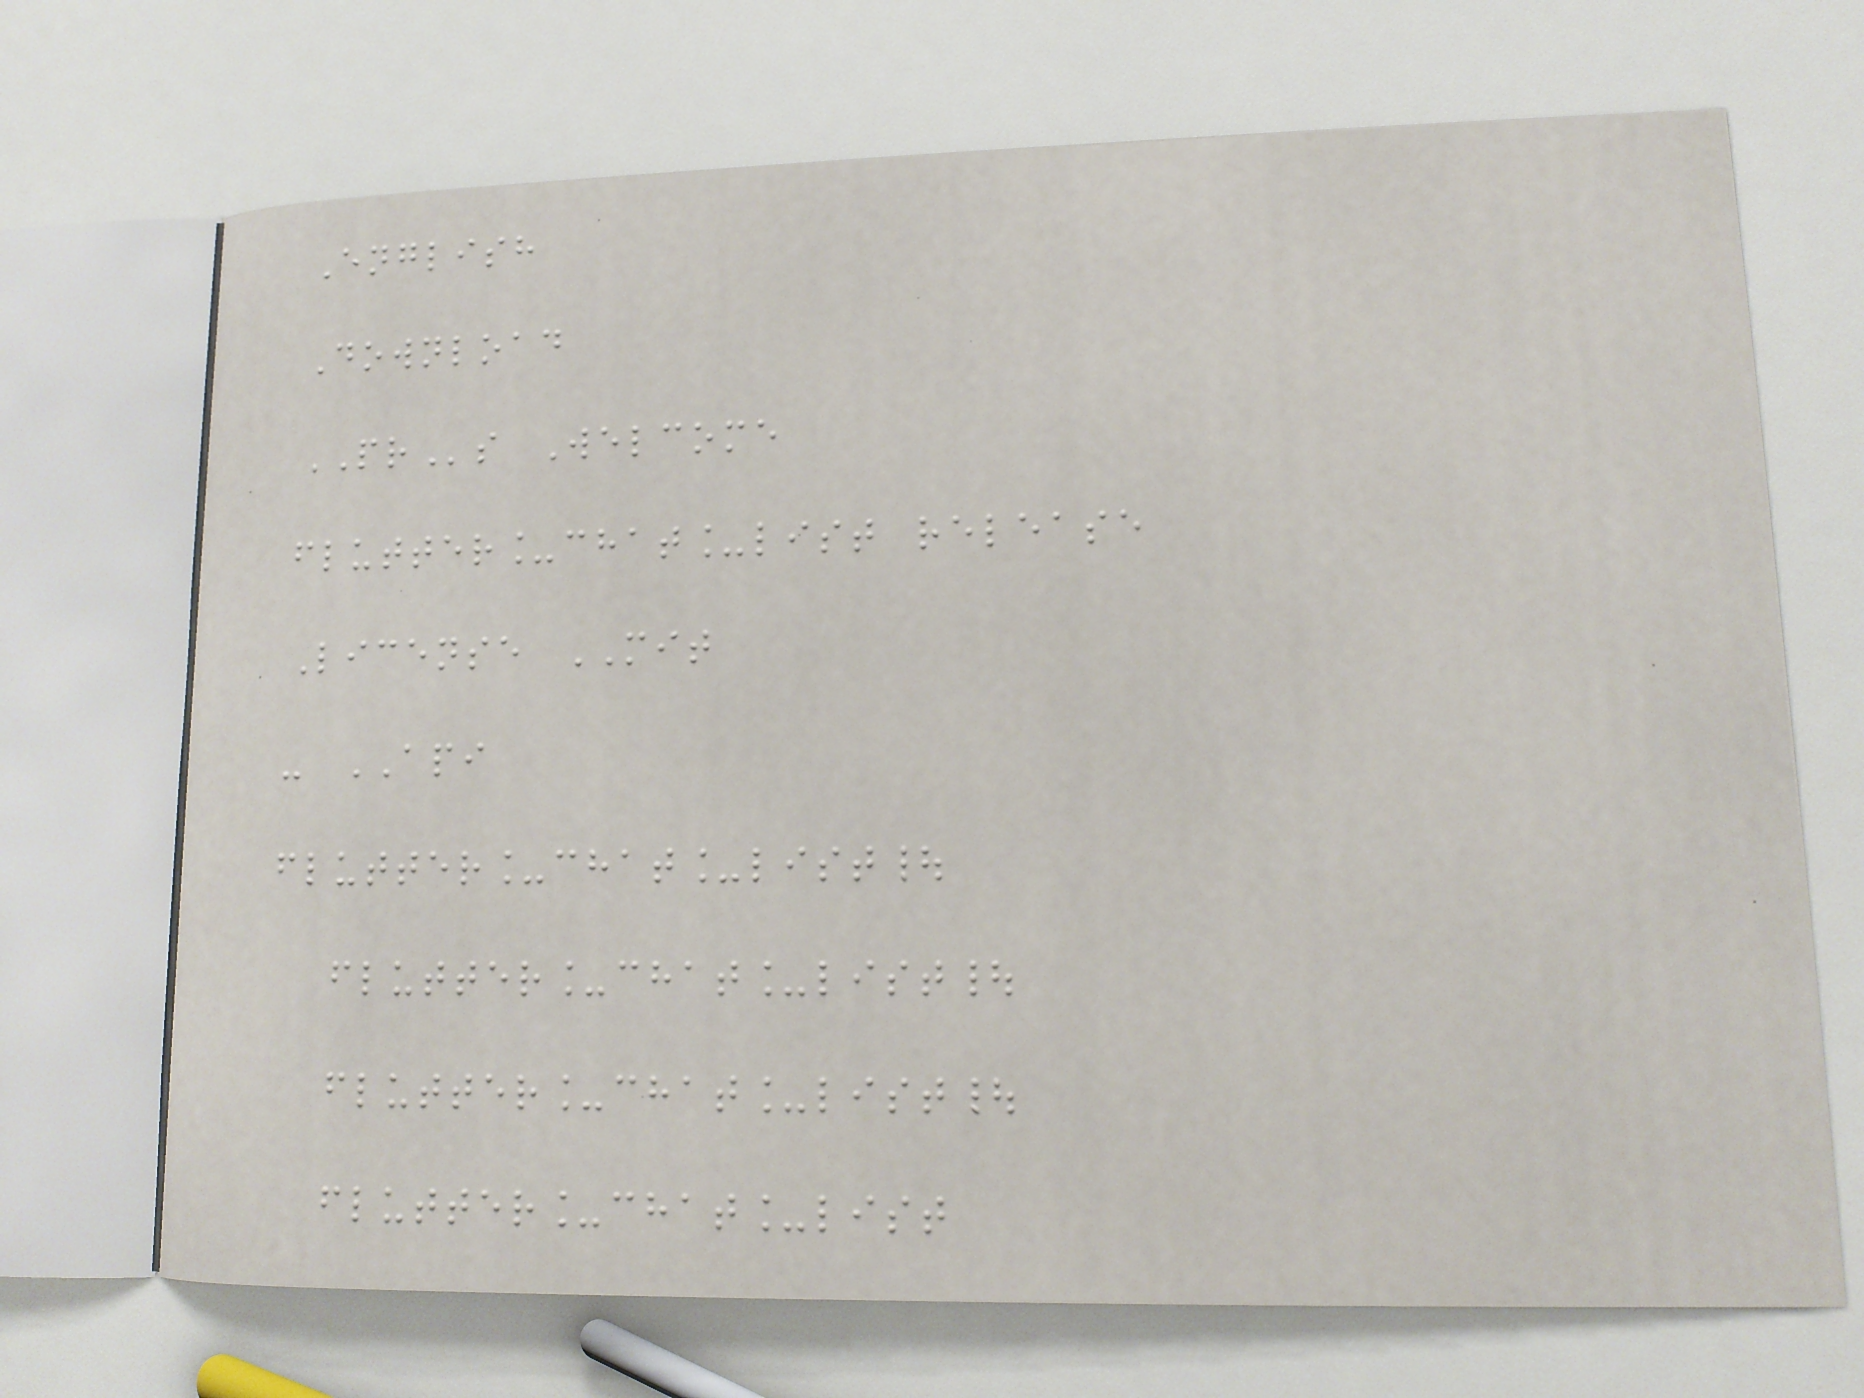English
Download
PRs Welcome
flutter_chat_list release
License MIT
- API
flutter_chat_list|
flutter_chat_list|
flutter_chat_list|
flutter_chat_list
